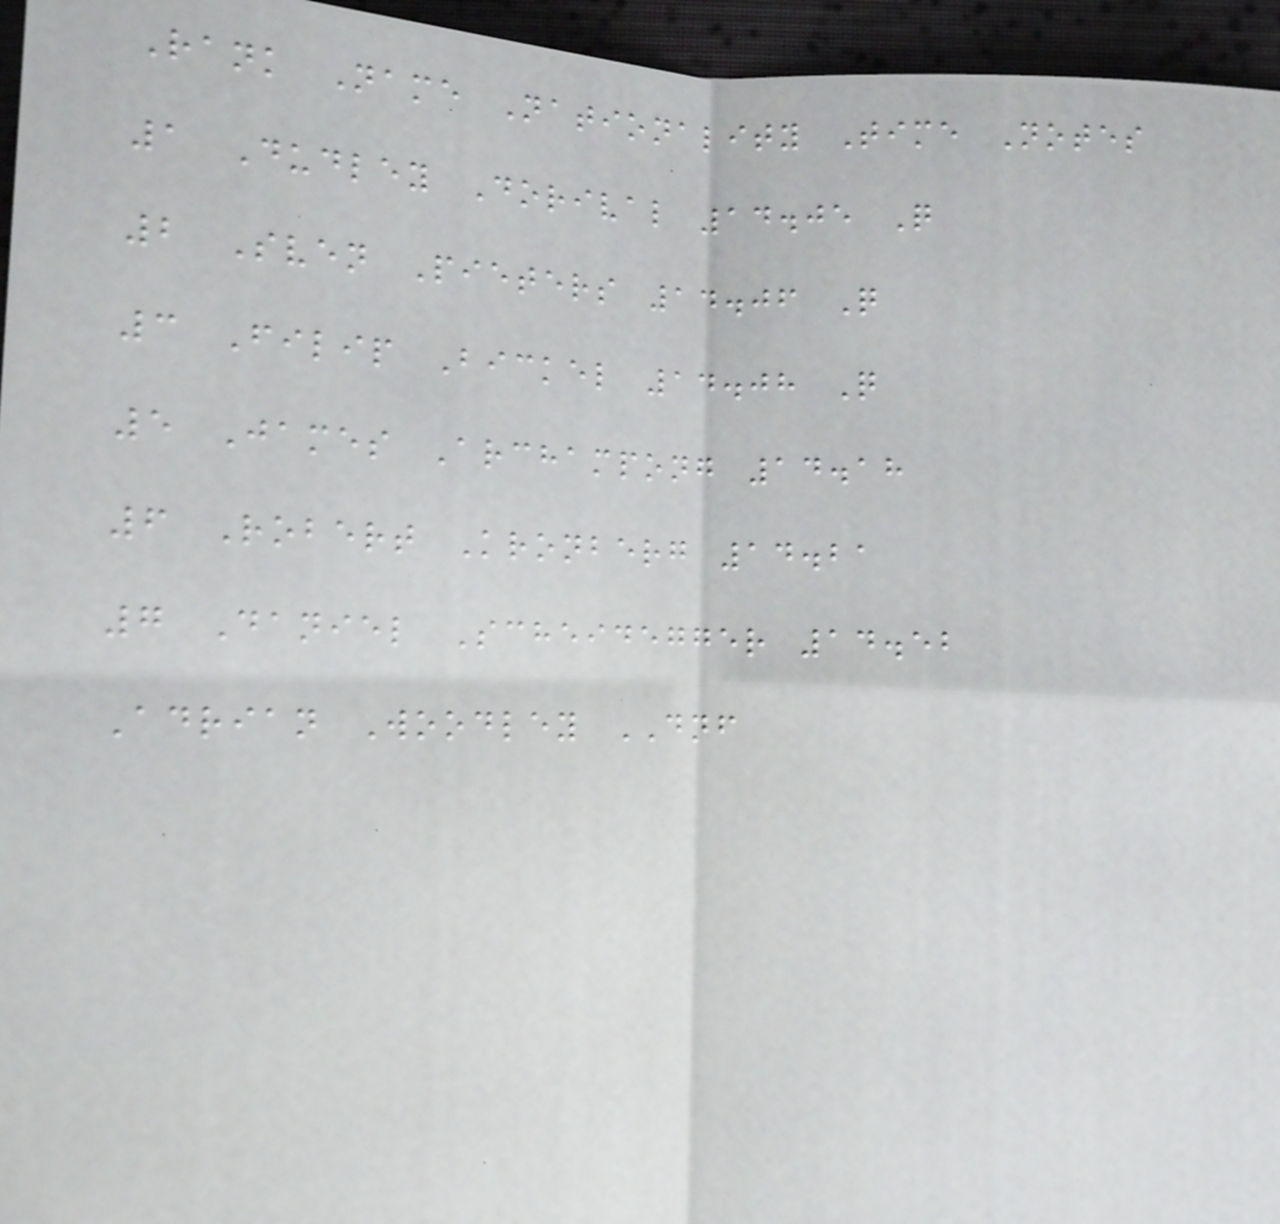Rank Name Nationality Time Notes
1 Dudley Dorival 14.05 Q
2 Sven Pieters 14.06 Q
3 Filip Bickel 14.08 Q
5 James Archampong 14.18
6 Robert Kronberg 14.21
7 Daniel Scheidegger 14.52
Adrian Woodley DNF
